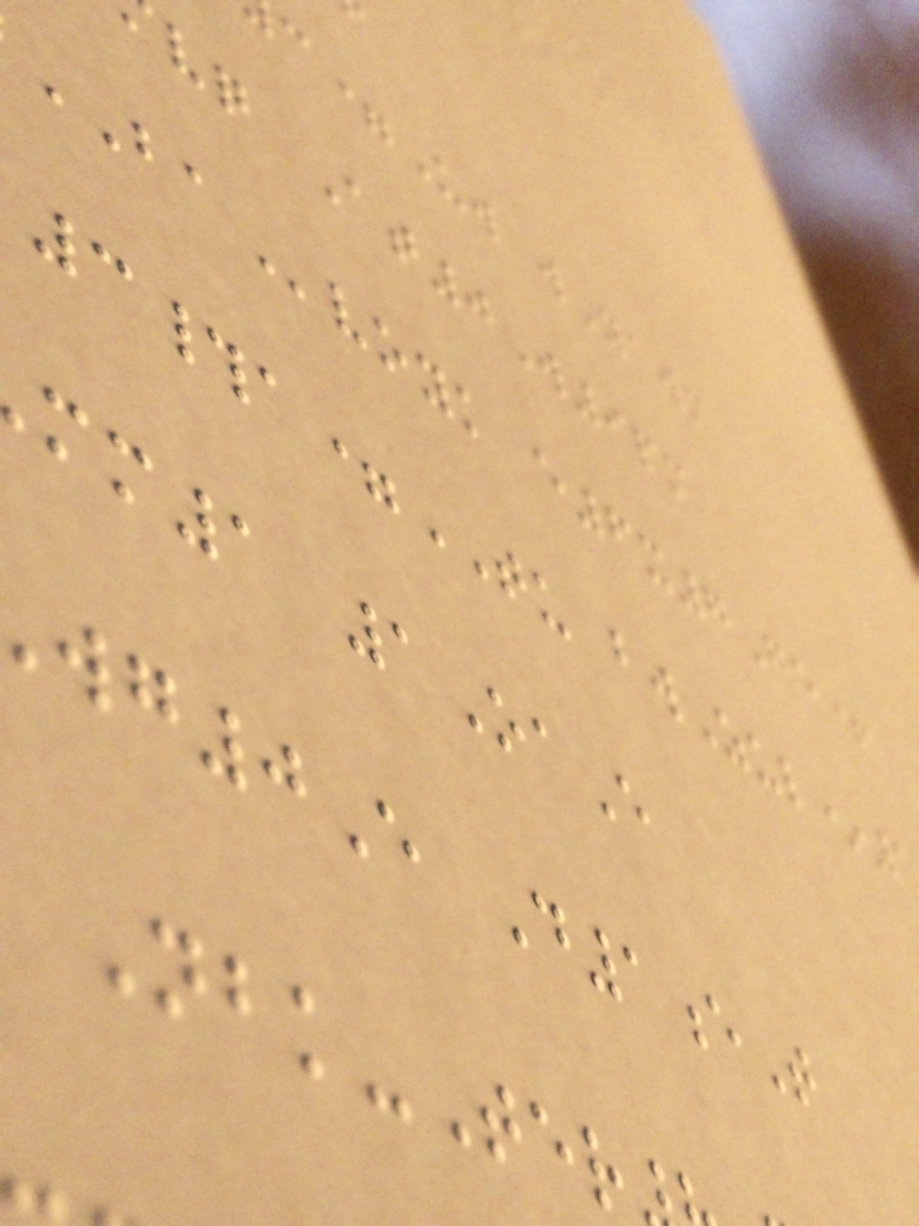=Uw wYawm
vq At0W9pm
BAvoyk e6x7Ge+
3#a=TU bwZul*
mm1 1OaE
0E D1eT
Nbk-Ter
